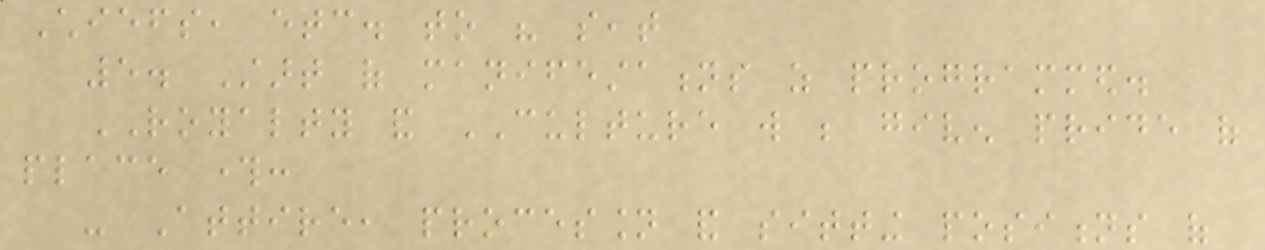Chiefs, etc. to his seat
5. Start of manifestations as programmed.
ROYALTY and CULTURE will be given pride of
place through:
- Attire, procession and sitting positions of
